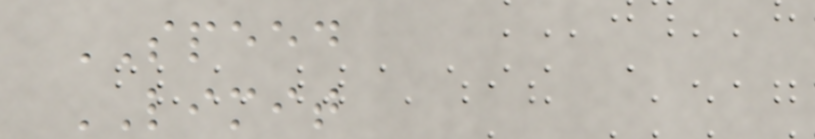SPEED
LIMIT
